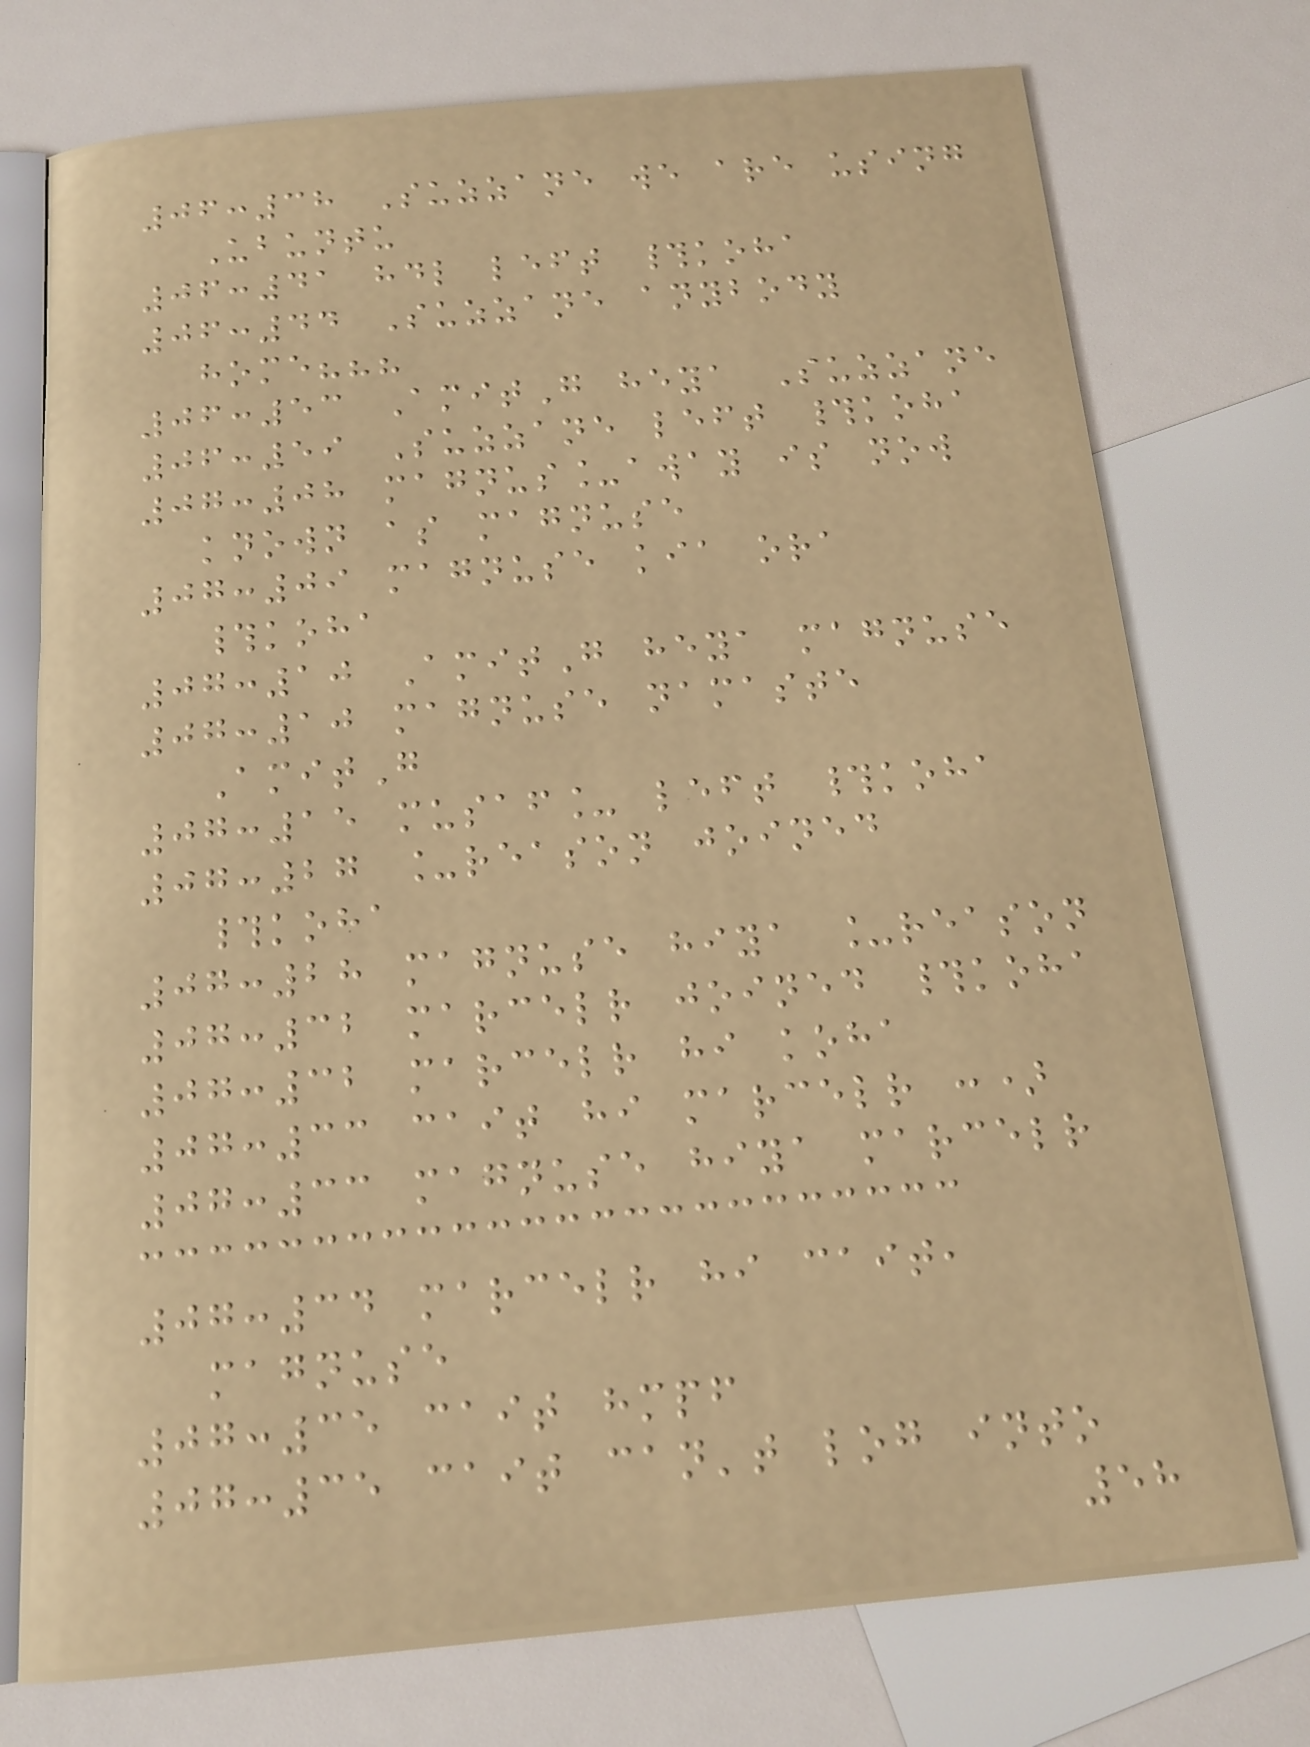06:38 Suzzane we are using
Ubuntu
06:41 hdl left #koha
06:44 Suzzane anybody
home???
06:53 AmitG heya Suzzane
06:59 Suzzane left #koha
07:08 magnus_away is now
known as magnuse
07:09 magnuse kia ora
#koha
07:10 AmitG heya magnuse
07:10 magnuse namaste
AmitG
07:15 musaf_ left #koha
07:27 _reason joined
#koha
07:28 magnuse hiya _reason
07:32 marcelr joined #koha
07:32 marcelr hi koha
07:33 cait hi marcelr :)
07:33 magnuse hiya marcelr
07:34 marcelr hi cait,
magnuse
07:35 cait hmpf
07:35 cait can't log into
58
